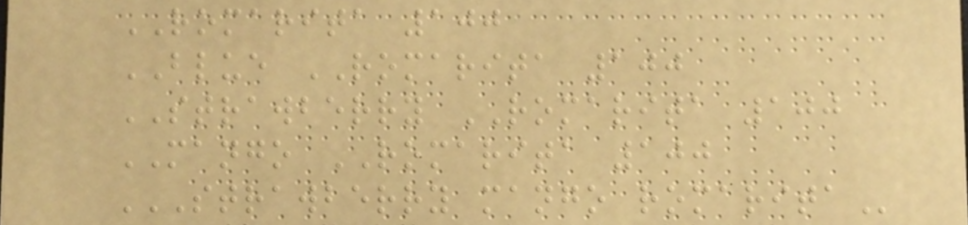ROMARITA 100
BLUE ROMARITA 100
STRAWBERRY ROMARITA 100
MANGO ROMARITA 100
STRAWBERRY MANGO ROMARITA
